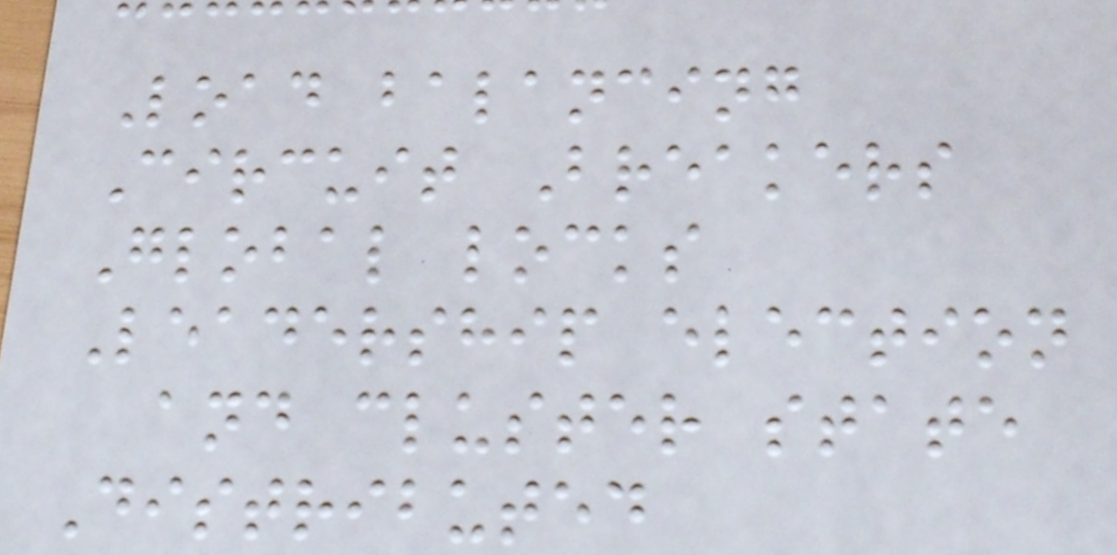Load balancing
Circuit Breakers
Global locks
Leadership election
and cluster state
Distributed
